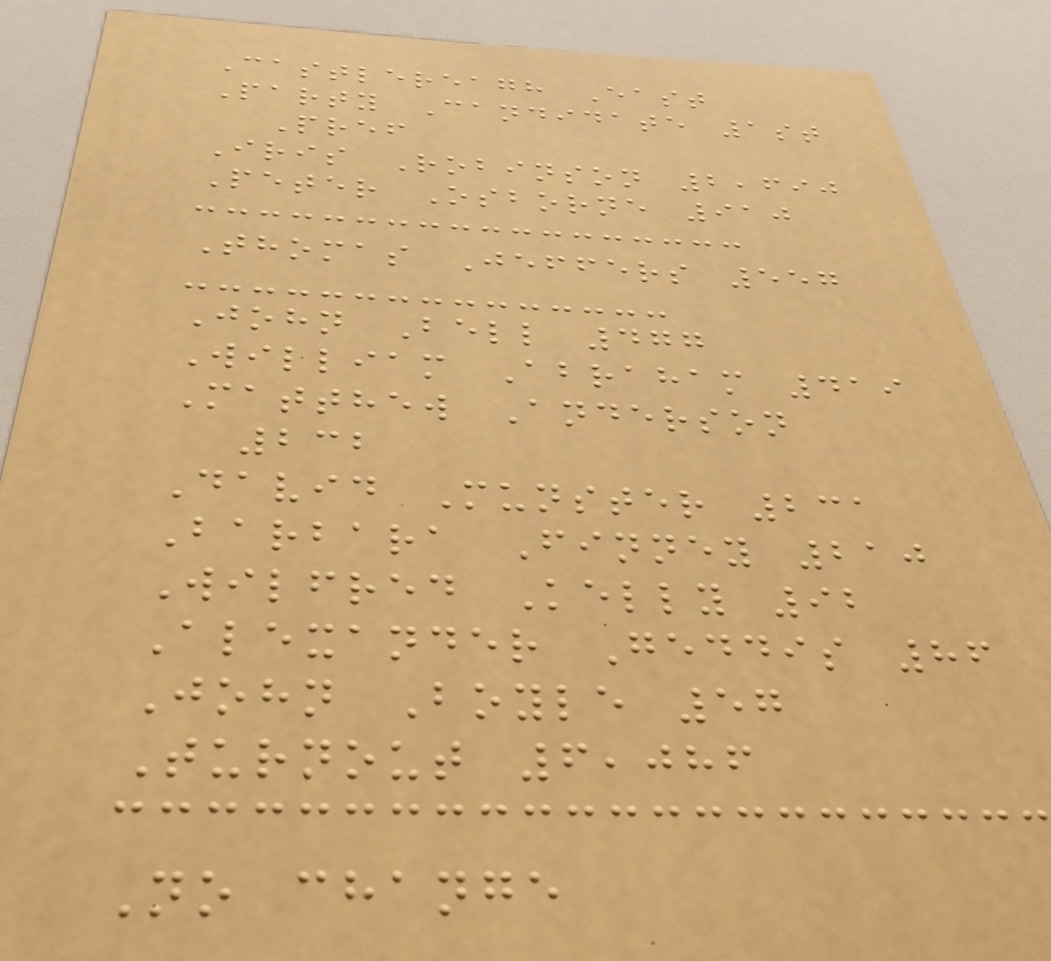Castlereagh East
Party Candidate 1st
Pref
Iris Robinson 2,690
Peter Osborne 910
Thomas Jeffers 557
John Bell 477
William Abraham 419
Matthew Anderson
232
David Munster 231
Barbara Finney 210
Wilfred Kelly 92
Alexander Geddis 86
John Boyle 57
Turnout 6,086
No change
